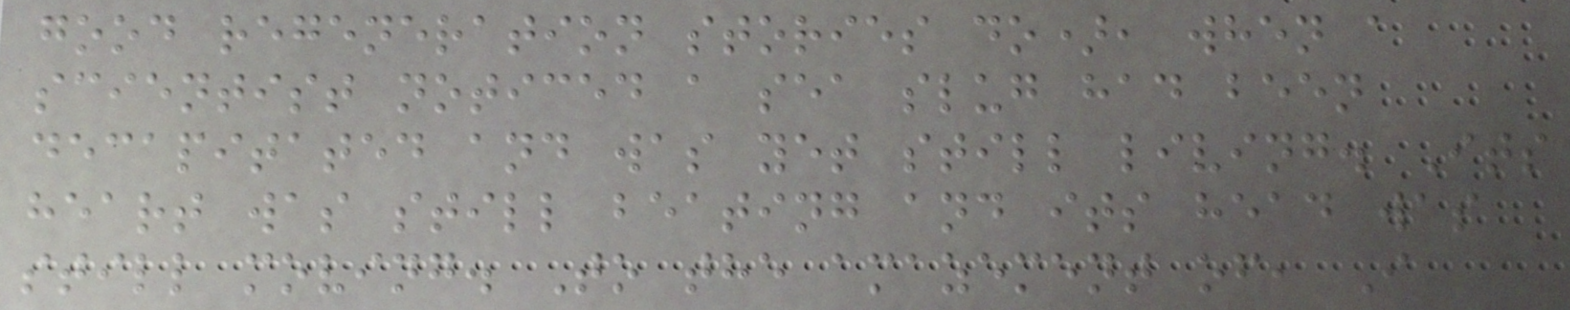good regeneration stories do), when a
scientist noticed a sea slug had been
decapitated and was yet still living. Its
heart was still beating and its head was
still moving. To the amazement of, I
